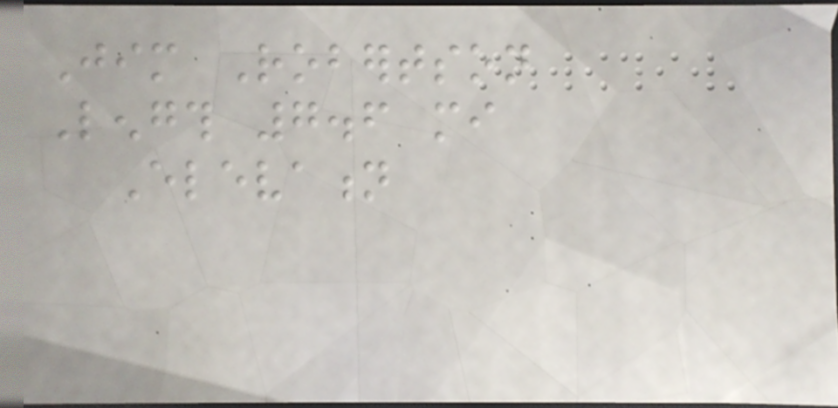Jim Robertson
Length 7.6 mi
Elevation
